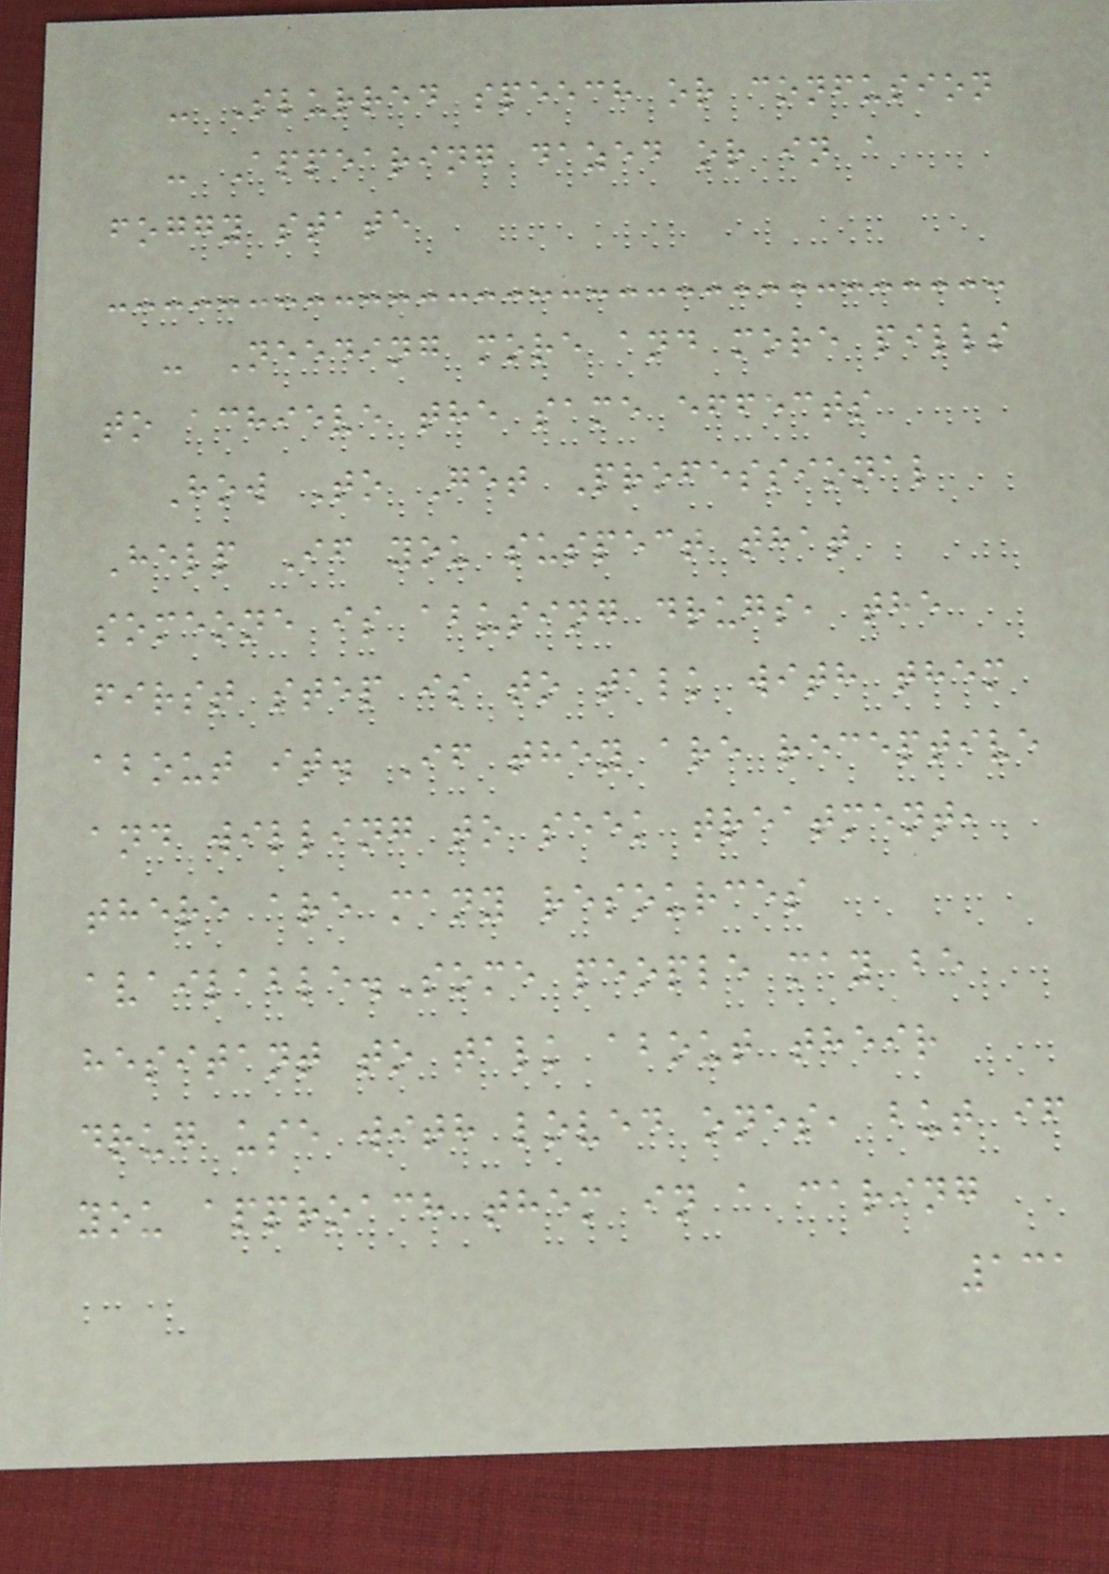- Slurred speech or confusion
- Appearing dazed or in a
foggy state
- Needing more and more pills
to achieve the same effects
How To Get Professional
Help If you suspect that
someone is abusing drugs, the
first step is to talk with them
about it. If they are receptive
and willing to seek treatment,
there are many resources
available.Some people may be
hesitant to talk about their
drug use with loved ones, but if
you approach them in a caring
131
